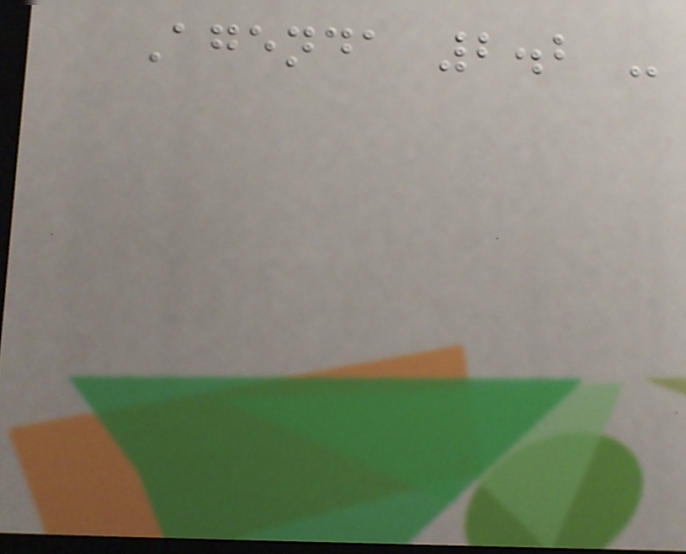Agenda 2.2 -
